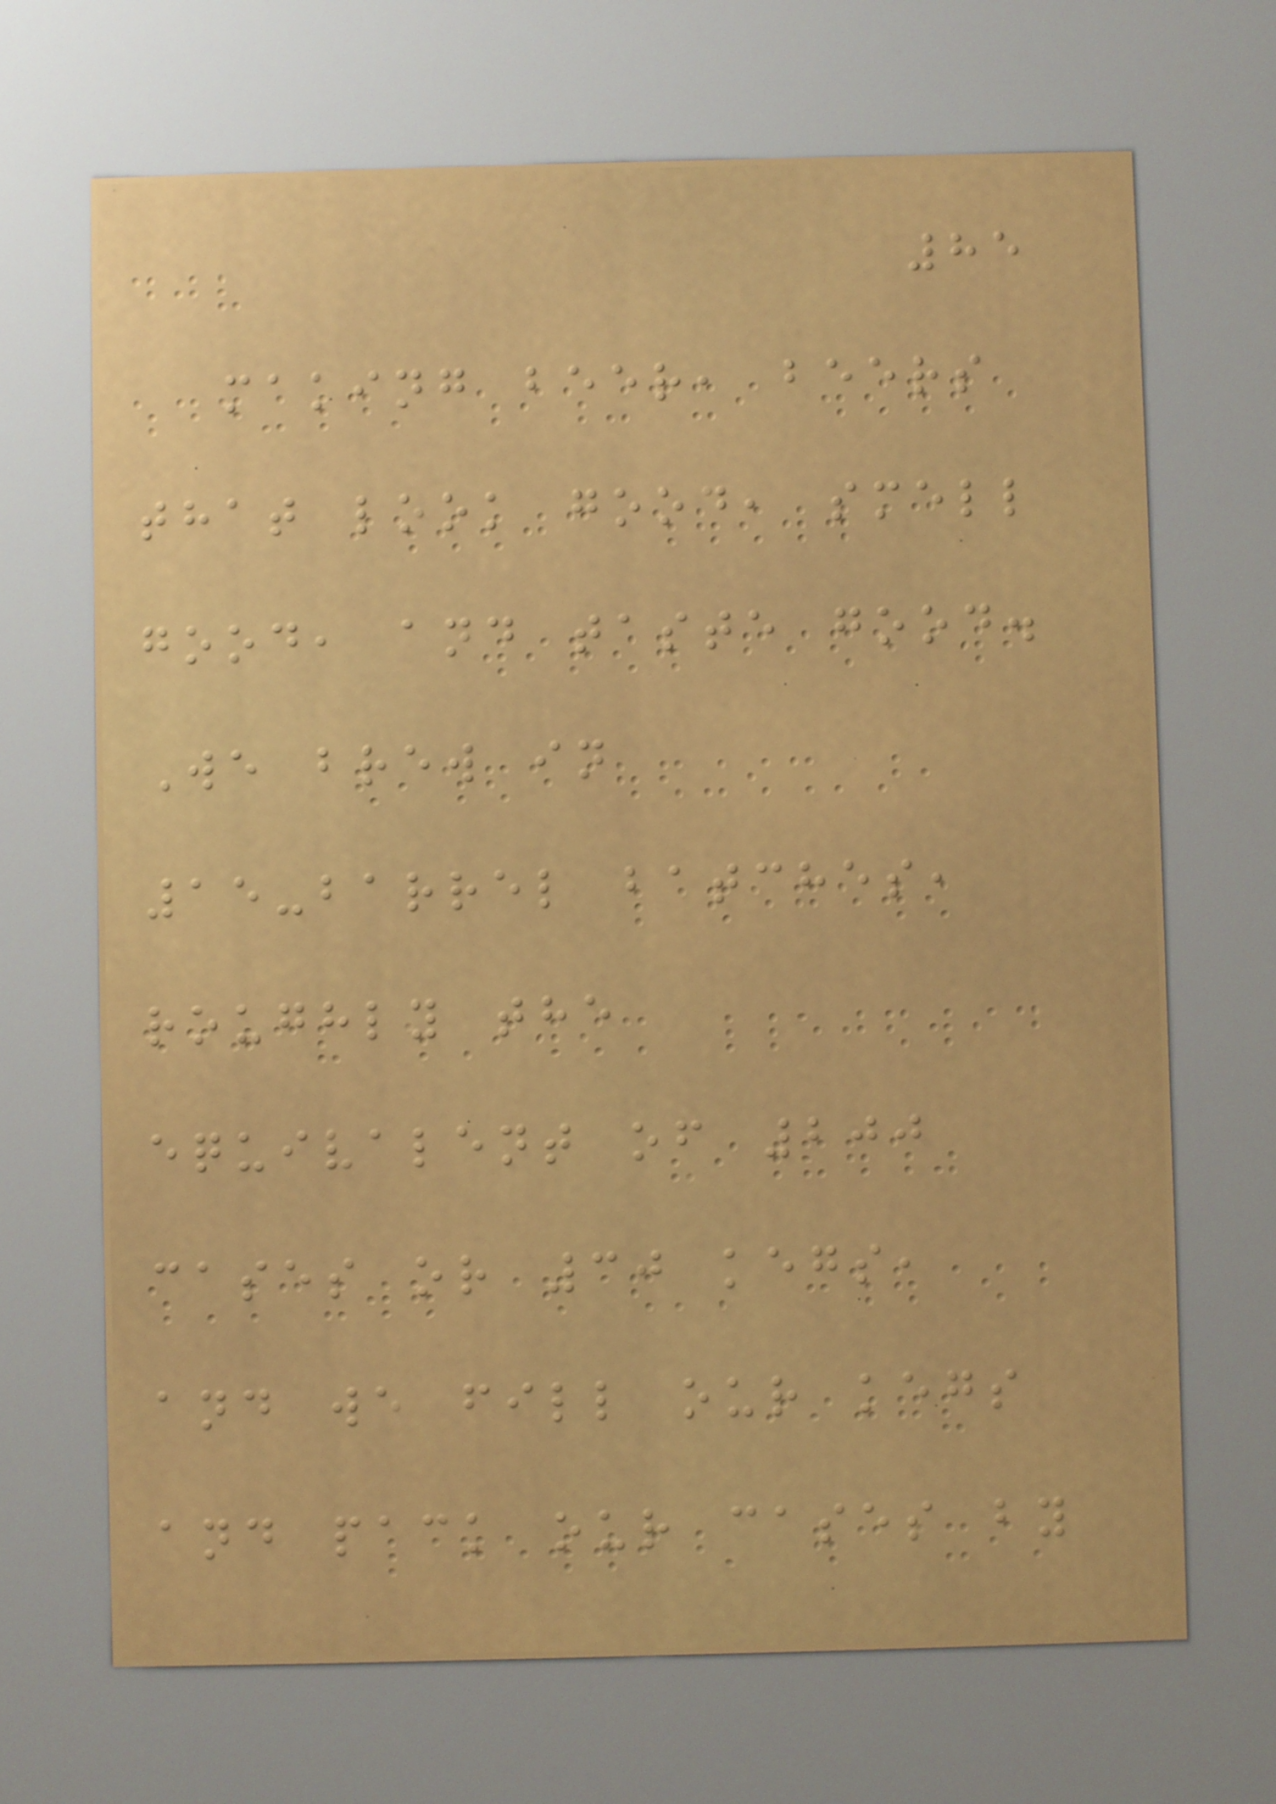85
making beer, beers
that look good, smell
good, and taste good.
We brew in
15-barrel batches,
roughly the
equivalent of 200
cases or 30 kegs,
and we fill our kegs
and pack our cases by
